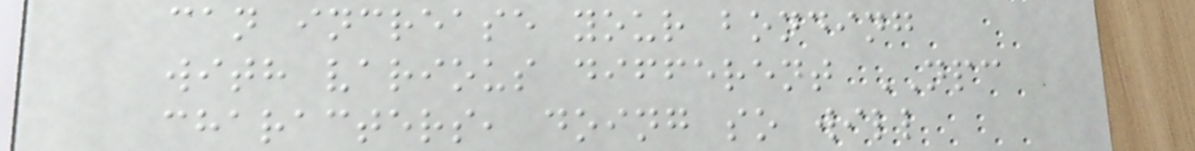can increase your bonding
with various different NPC
characters, doing so will
